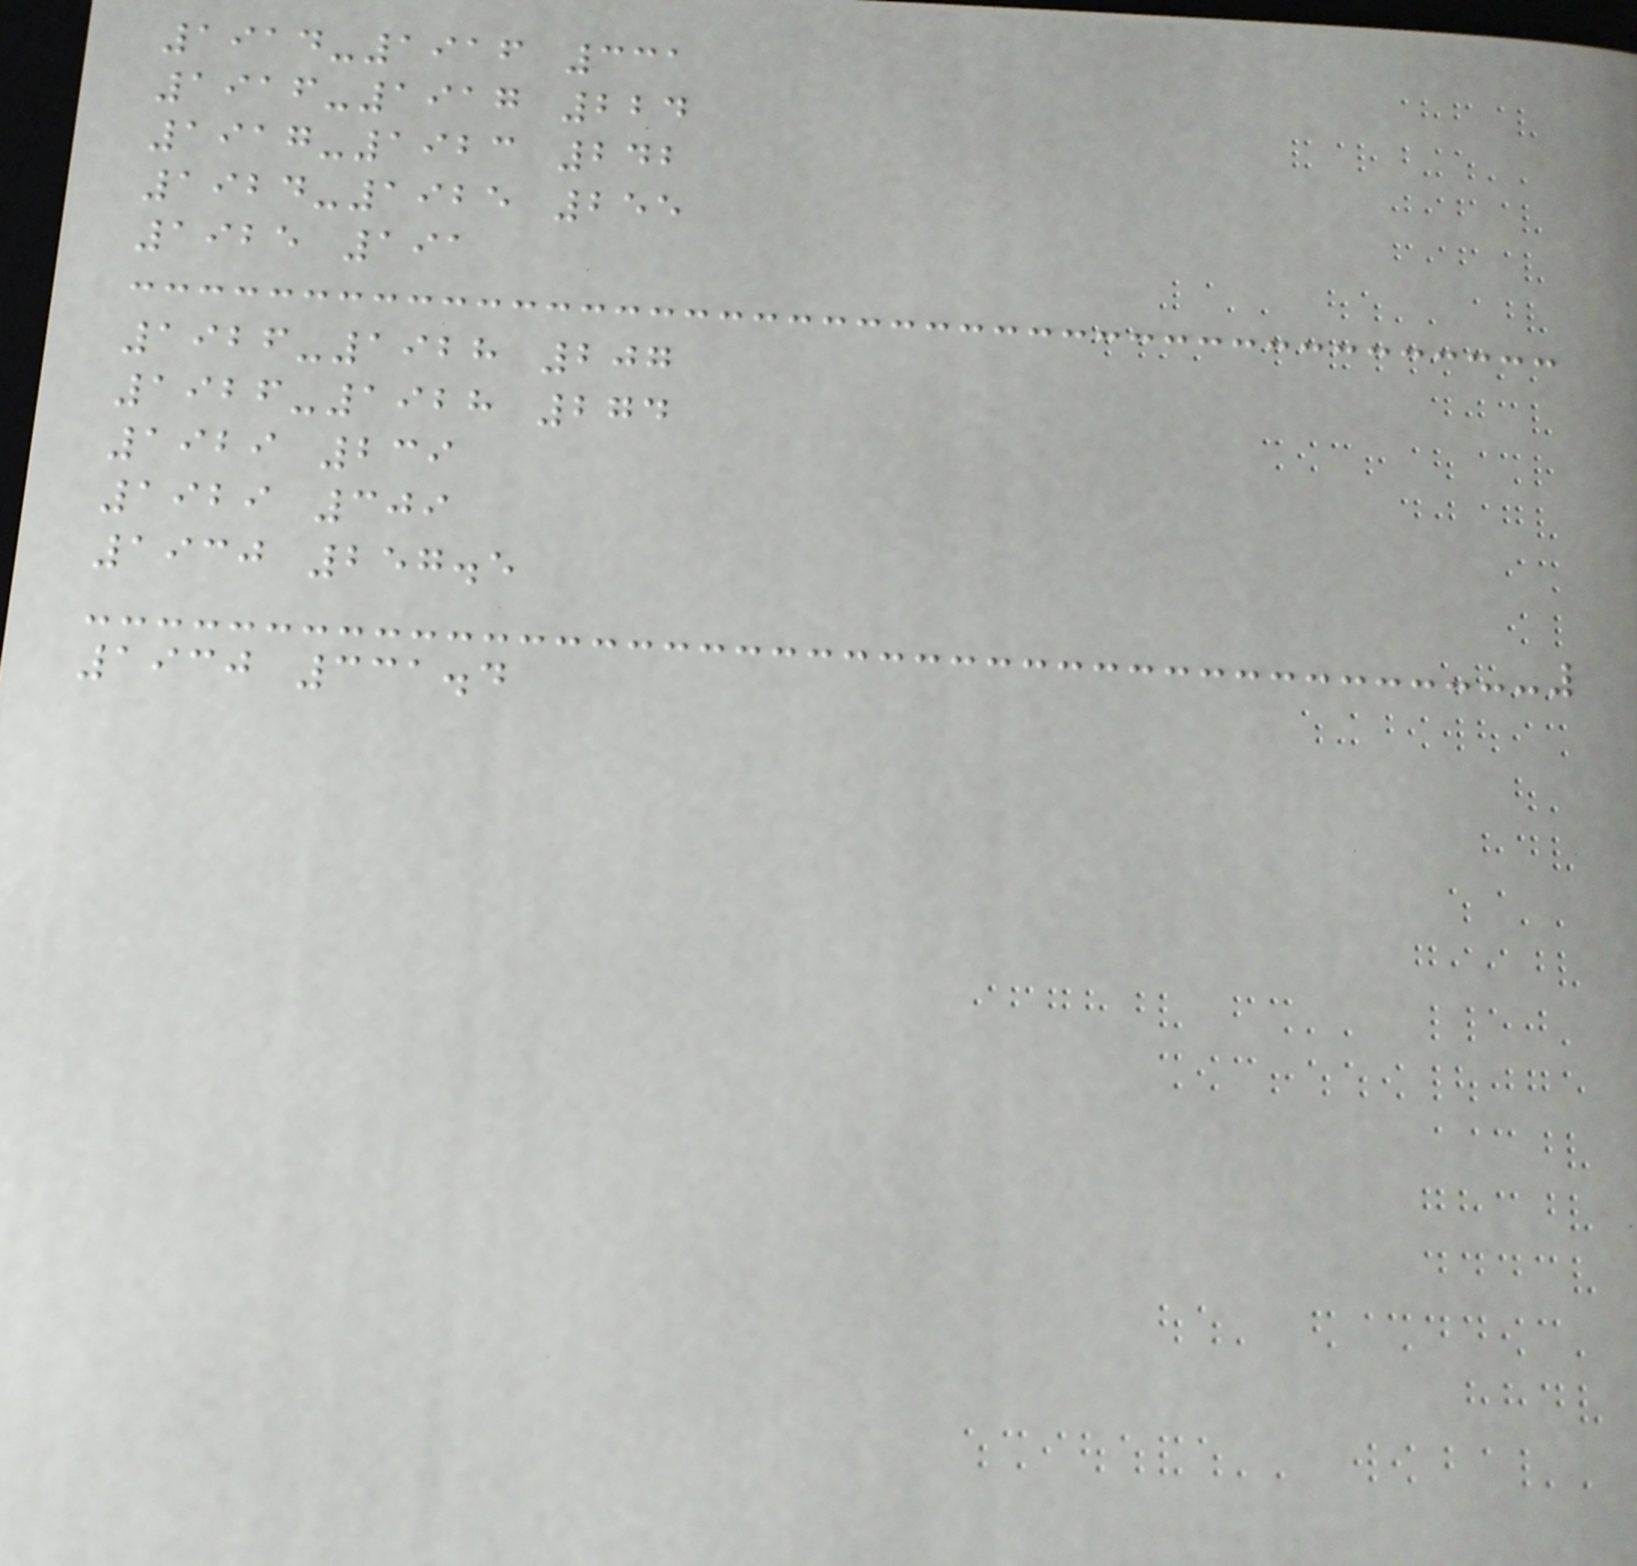1914-1916 331
1916-1917 224
1917-1923 242
1924-1925 255
1925 191
1926-1928 207
1926-1928 274
1929 239
1929 309
1930 257.5
1930 331.4
